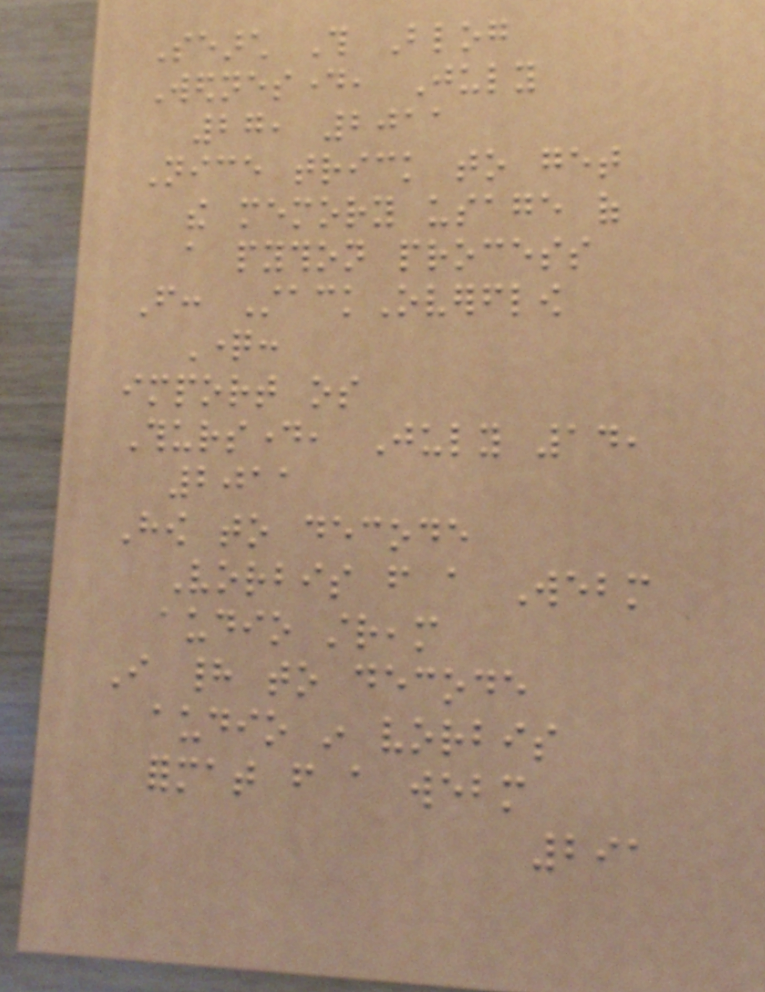Search This Blog
Wednesday, July
27, 2011
Nice trick to get
the memory usage of
a python process
From: StackOverflow
Question:
import os
Thursday, July 14,
2011
How to decode
Vorbis from a Webm
audio stream
I had to decode
audio in vorbis
format from a webm
291
